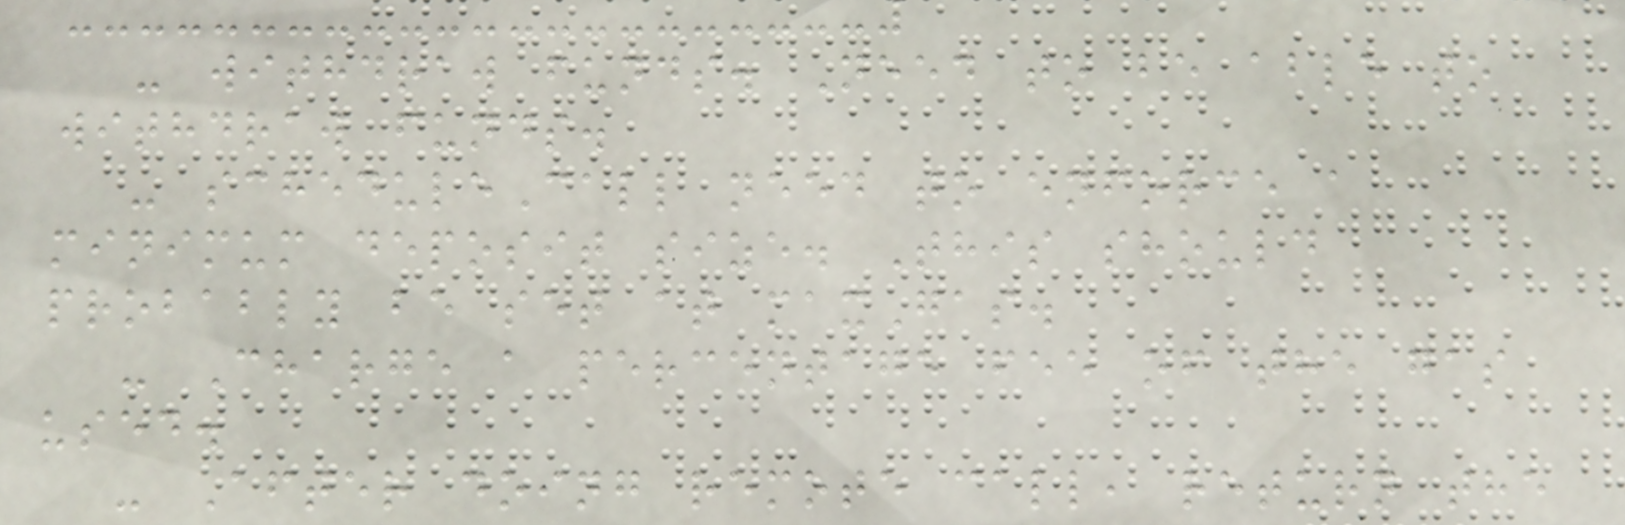- withdraw funds. Need to be able to
withdraw funds.
- scheduleCall need to enforce a
minimum deposit size. This should
probably be set at maxGas.
- Charge a percentage fee of the gas
used.
- After doing remote call, return the
